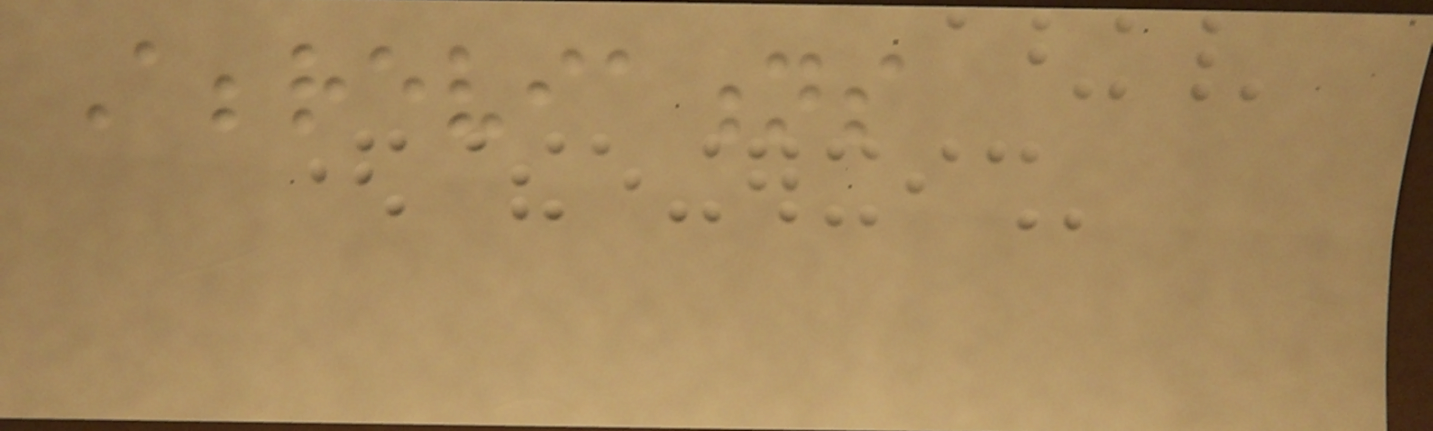Abbreviations
